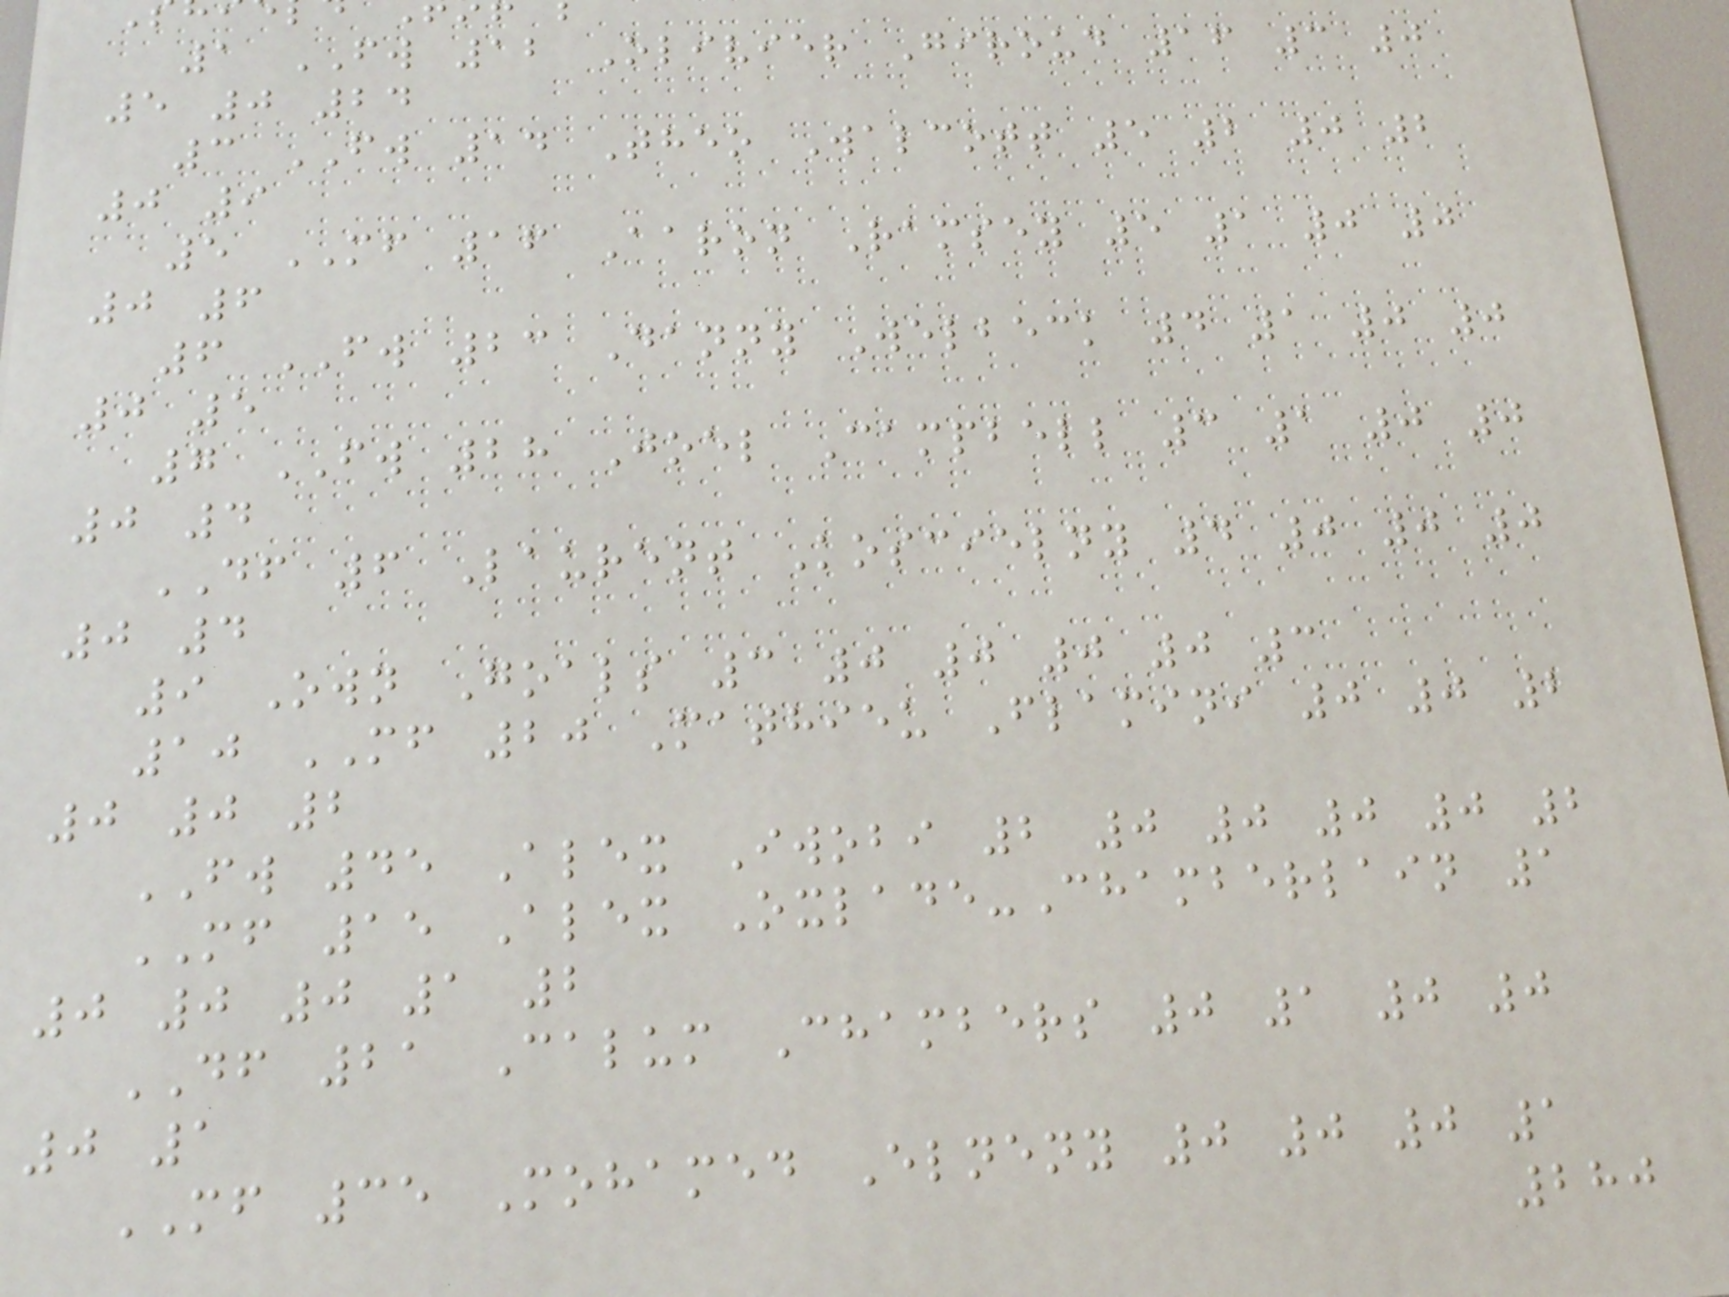1 FW 12 Olivier Giroud 16 3 0
5 0 24
3 FW 14 Theo Walcott 5 2 0 2
0 9
5 MF 16 Aaron Ramsey 5 1 0 0
0 6
6 FW 23 Danny Welbeck 4 1 0 0
0 5
7 FW 28 Joel Campbell 3 1 0 0
0 4
DF 6 Laurent Koscielny 4 0 0 0
0 4
9 Own Goals 3 0 0 0 0 3
10 MF 20 Mathieu Flamini 0 0 2
0 0 2
FW 45 Alex Iwobi 2 0 0 0 0 2
MF 15 Alex Oxlade-Chamberlain 1
0 0 0 1 2
DF 21 Calum Chambers 0 1 0 0
0 1
MF 35 Mohamed Elneny 0 0 0 1
280
